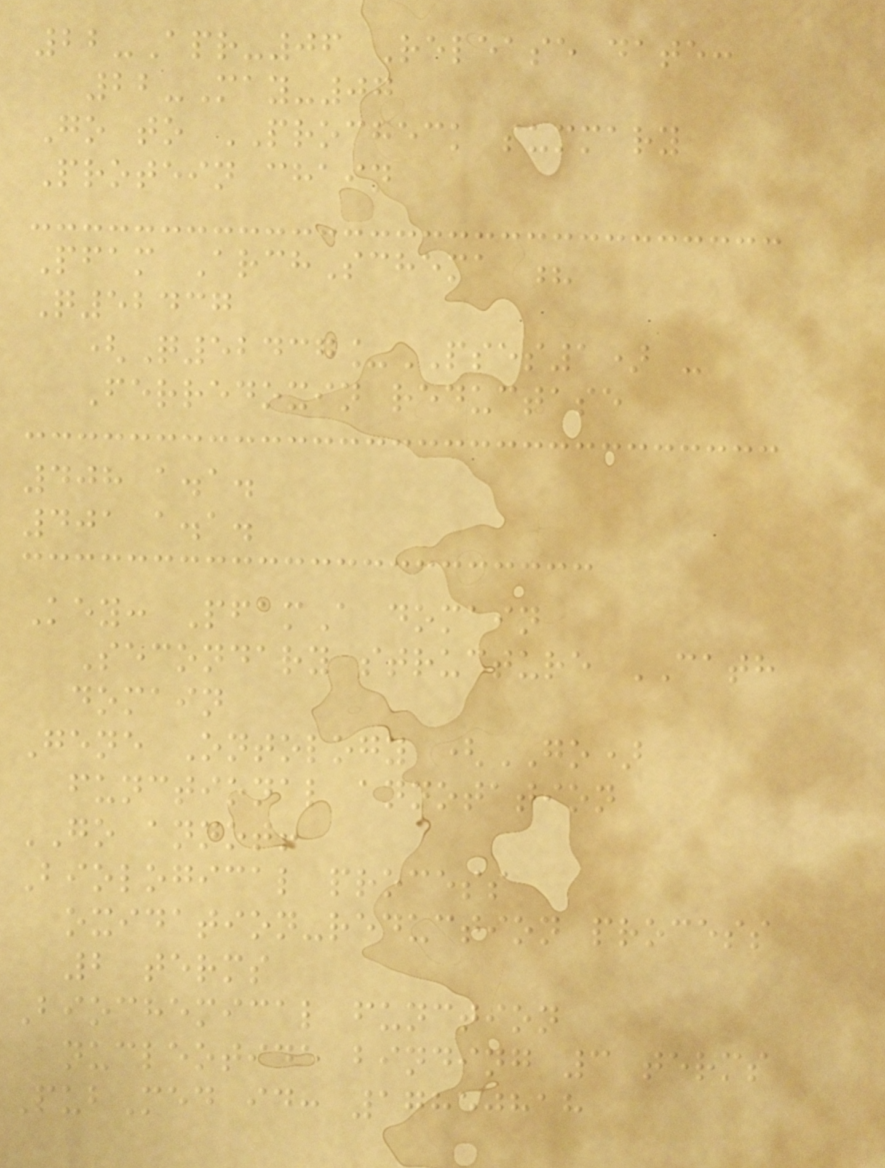22-Apr-06 Release date:
22-May-07
Go to PROCHECK summary
Protein chain
Pfam ArchSchema ?
Q52437
(Q52437_PSES1) -
Ferredoxin reductase
408 a.a.
401 a.a.
Key: PfamA domain
Secondary structure CATH
domain
Gene Ontology (GO)
functional annotation
GO annot!
Biological process
oxidation-reduction process
2 terms
Biochemical function
nucleotide binding 3 terms
PubMed id: 17850818
